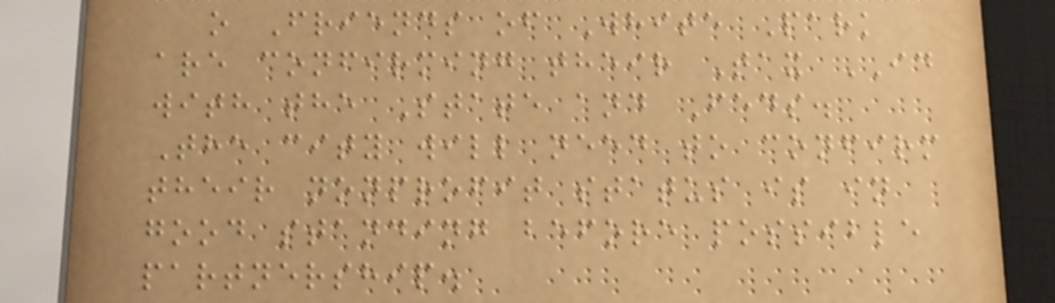o Friends of White Park
are confirming their Tax ID
with the State and Feds.
The city will need to confirm
their nonprofit status is in
good standing before possible
partnership.
